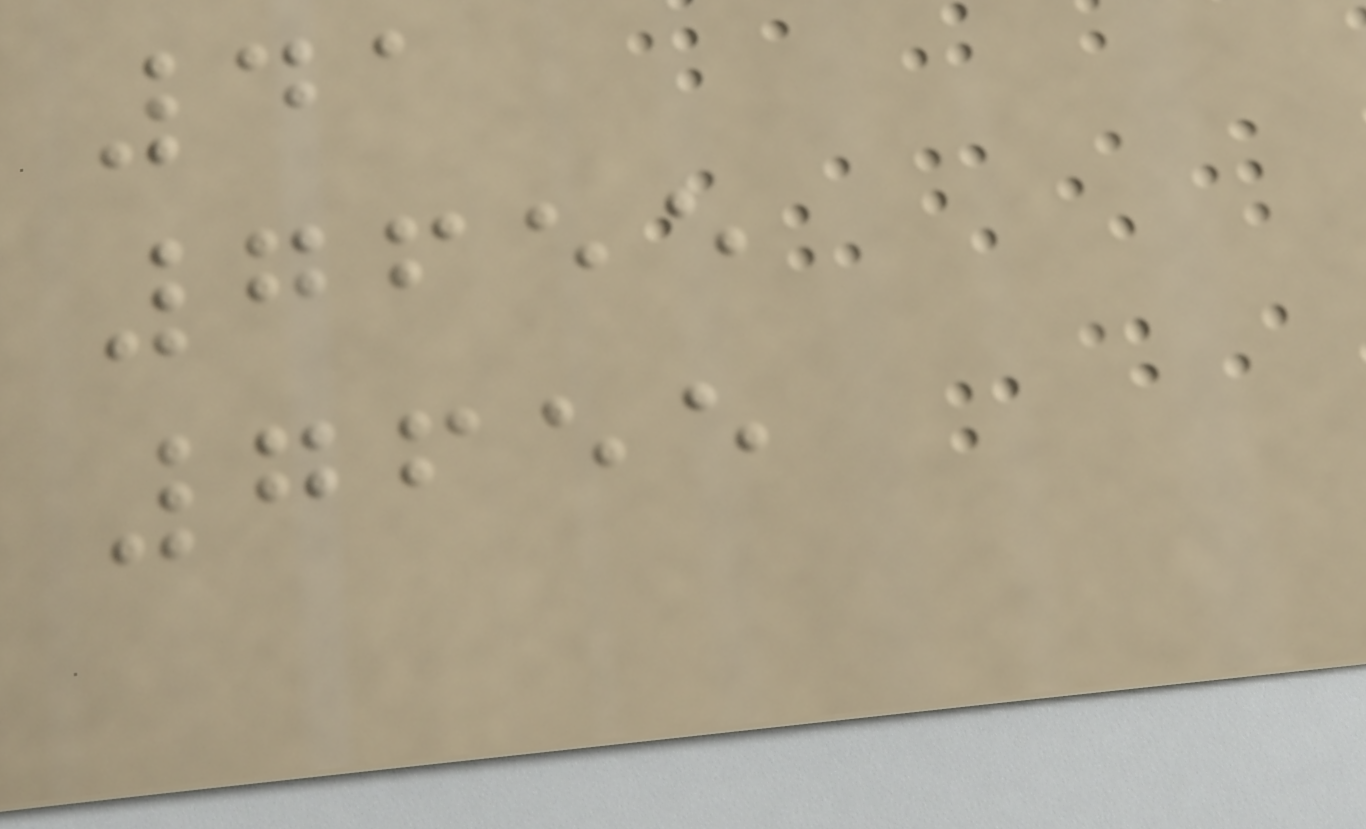41
7655
7655
